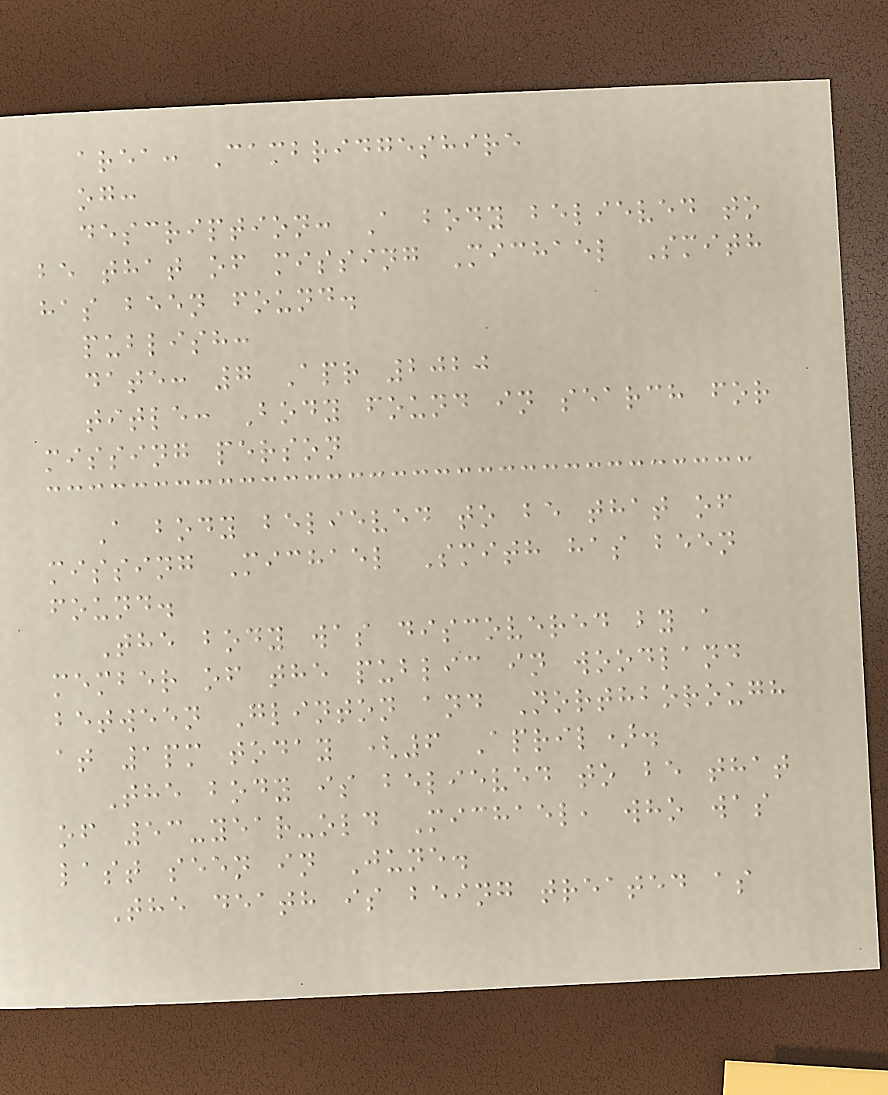area: Cambridgeshire
og:
description: A body believed to
be that of missing Michael Smith
has been found.
publish:
date: 7 Apr 2020
title: Body found in search for
missing person
A body believed to be that of
missing Michael Smith has been
found.
The body was discovered by a
member of the public in woodland
between Glinton and Northborough
at 1pm today (6 April).
The body is believed to be that
of 53-year-old Michael, who was
last seen in June.
The death is being treated as
